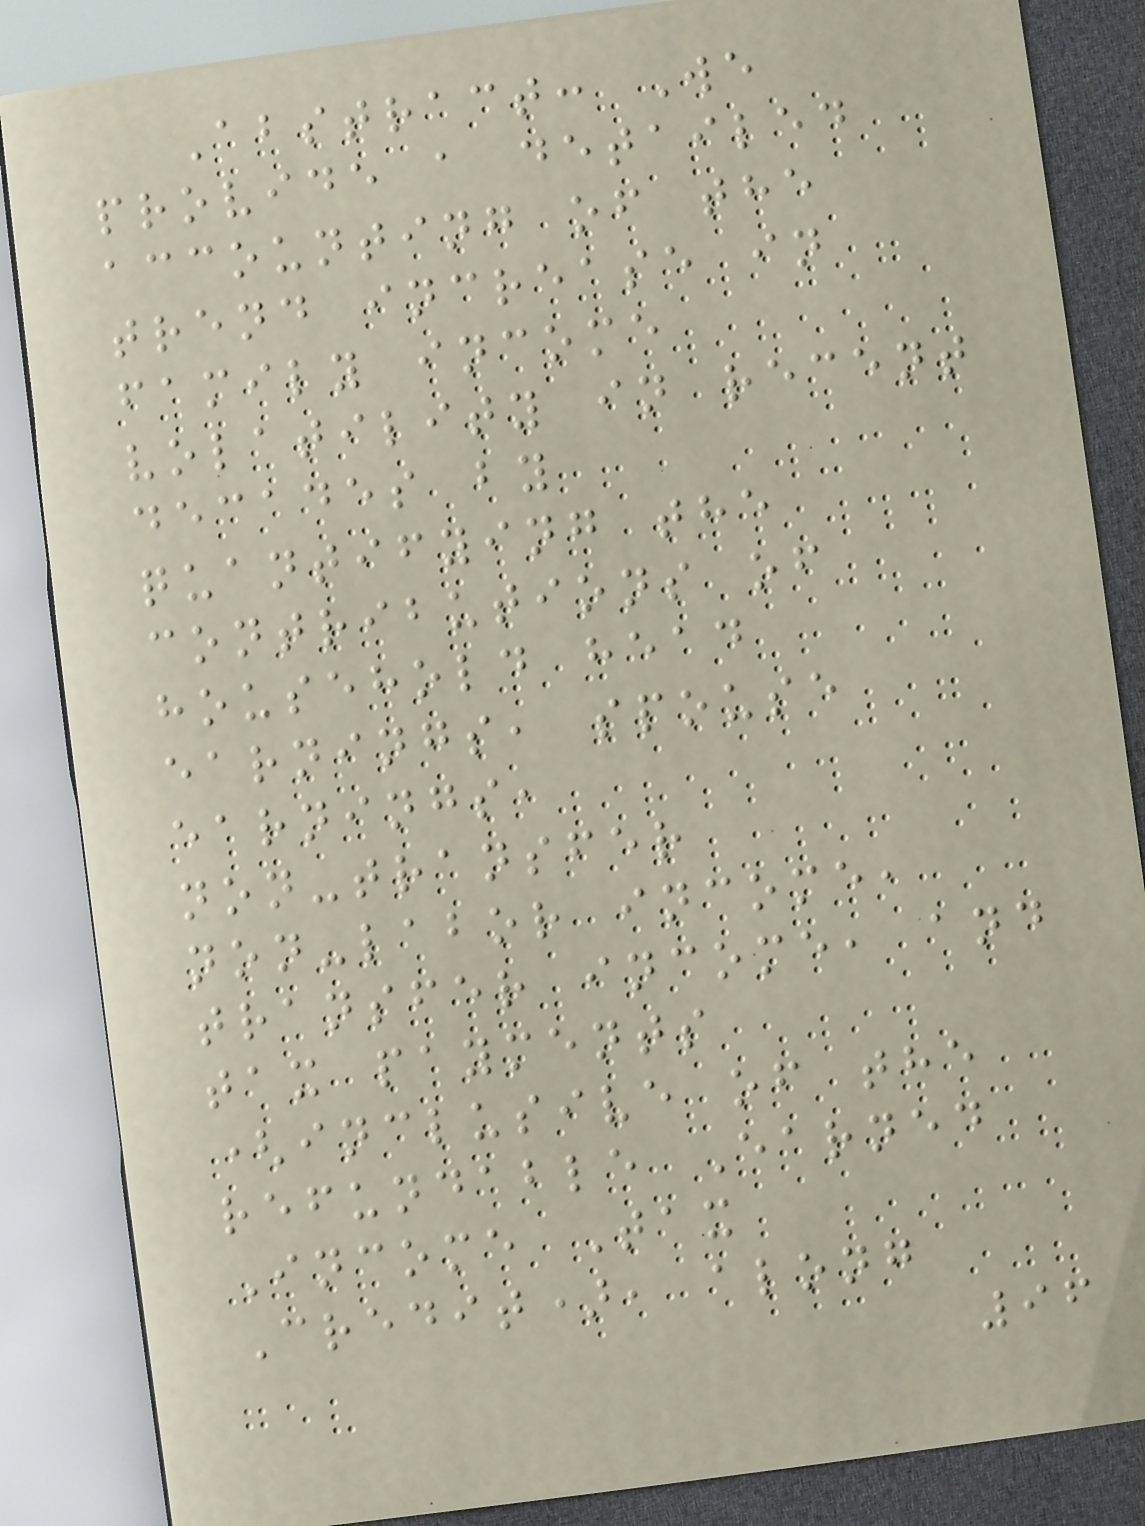Abstract: We
provide a detailed
accounting of the
trend increase in
family income
volatility in recent
decades by
quantifying the
contributions of
household head
earnings, spouse
earnings,
non-transfer
non-labor income,
transfer income, and
tax payments
(inclusive of the
refundable Earned
Income Tax
Credit), along
96
